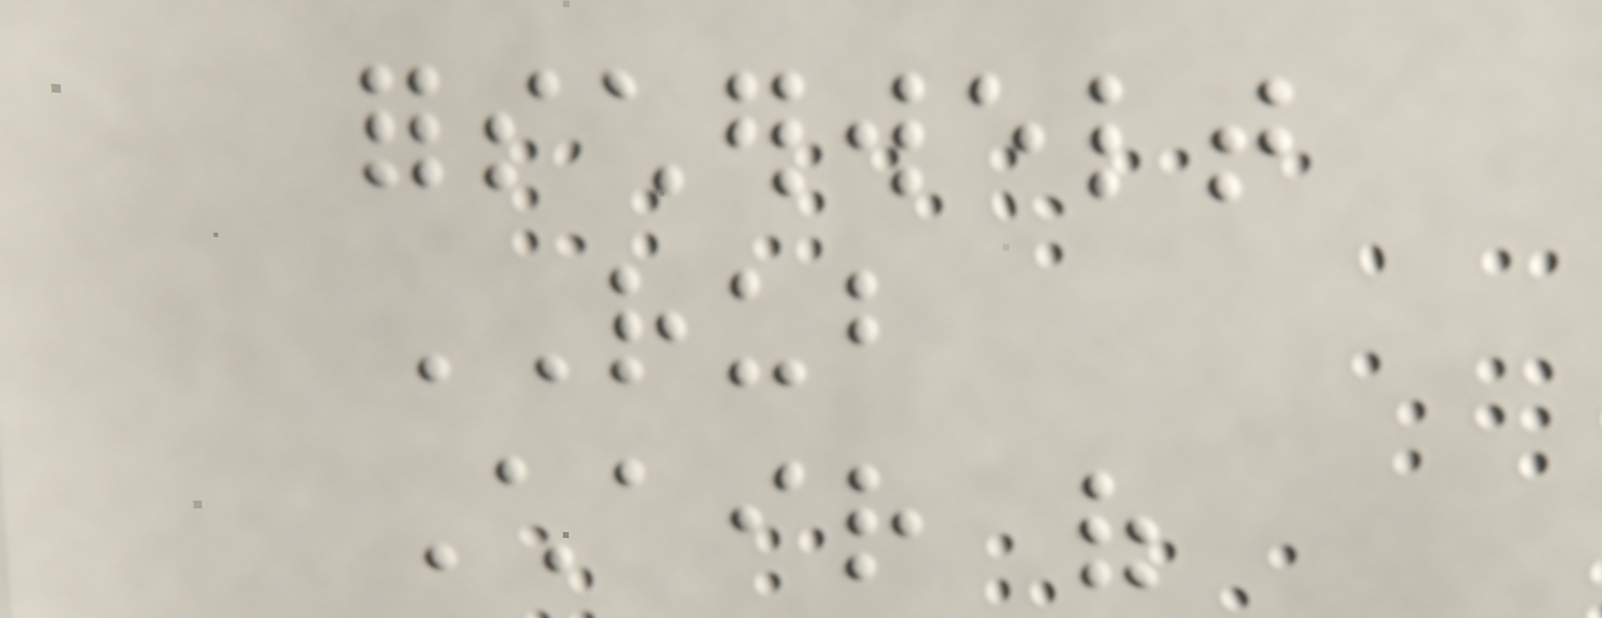forscherwelt
RUB
Chair of
